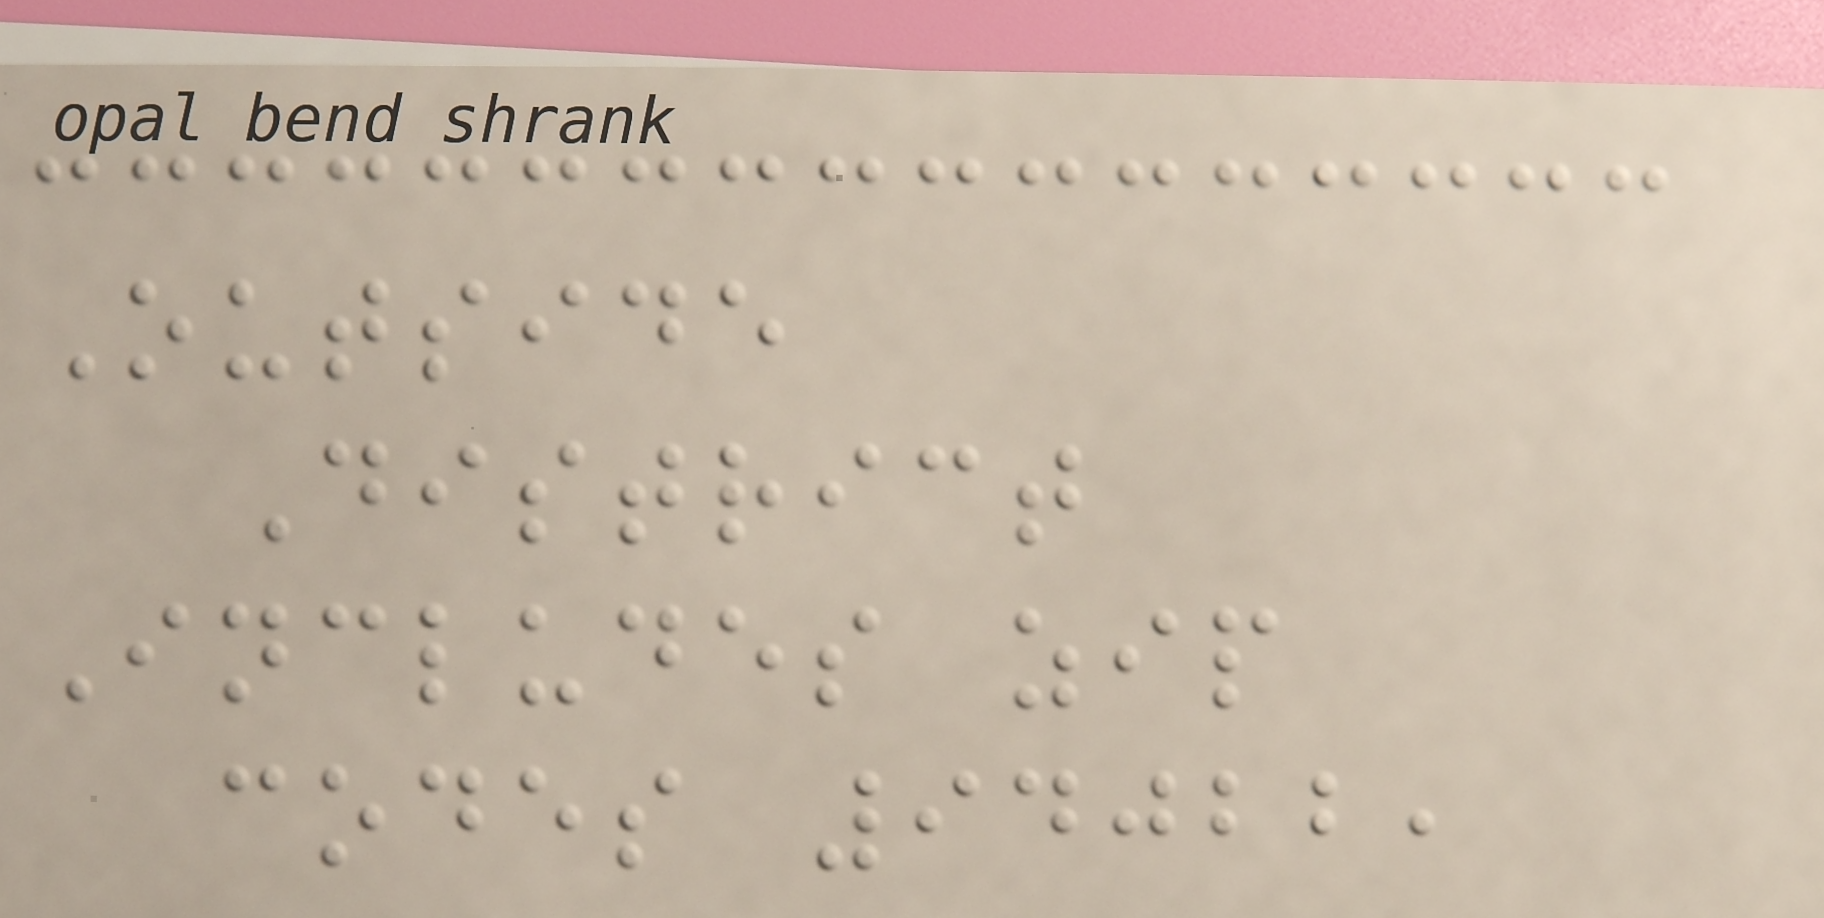Outside
District
Includes zip
codes 94022,
